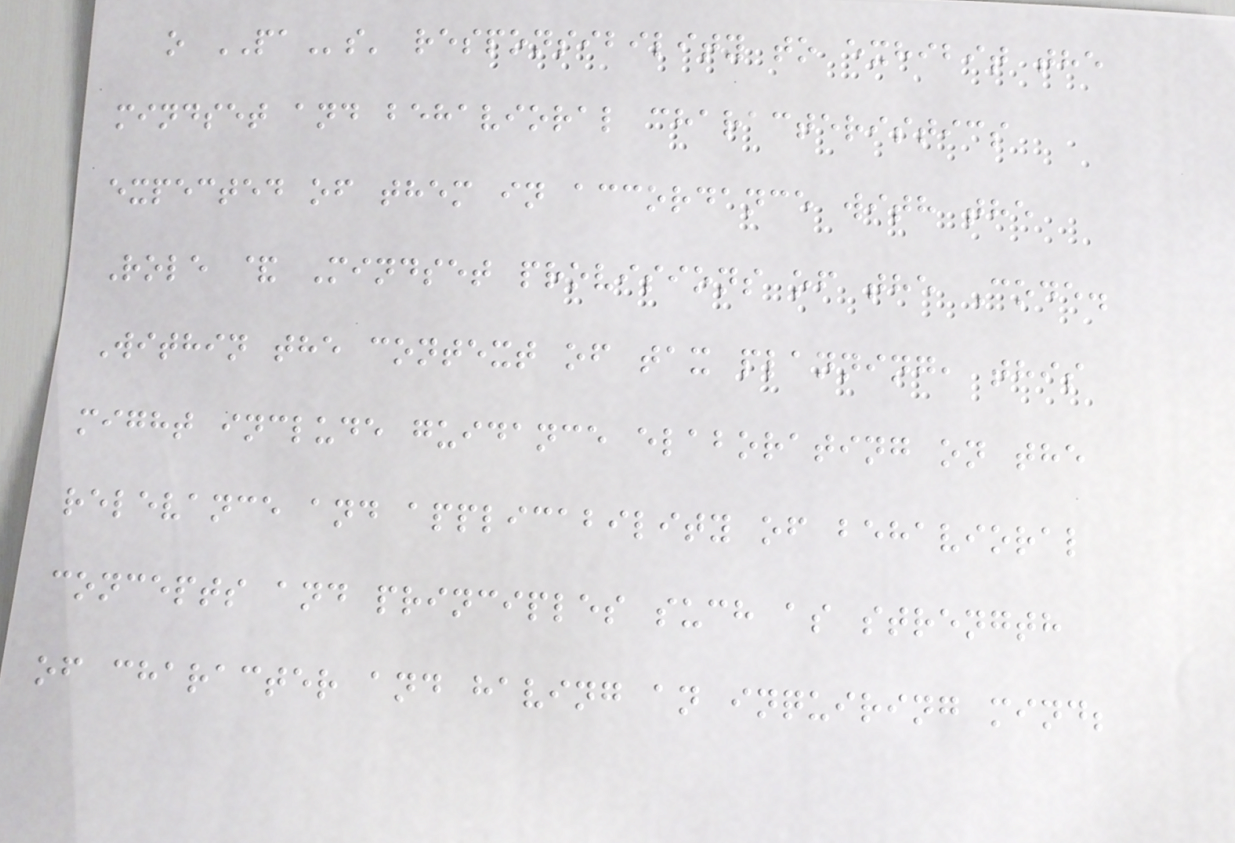o PAs' responsibility to exhibit the
mindset and behavioral characteristics
expected of them in accordance with the
Role & Mindset provisions of the Code.
Within the context of tax planning, this
might include guidance elaborating on the
relevance and applicability of behavioral
concepts and principles such as strength
of character and having an inquiring mind;
